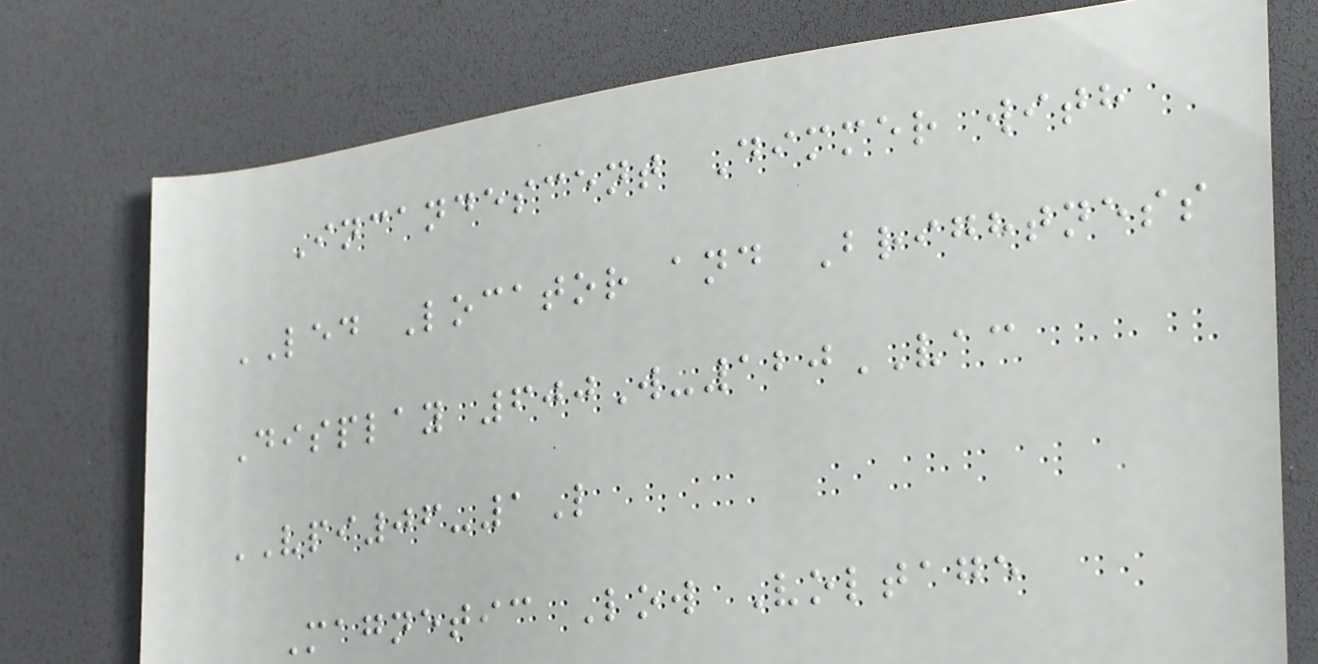Incandescent Dimmer with
LED Locator and Brightness
Display 600W-120VAC
VPI06-1L
Magnetic Low Voltage
